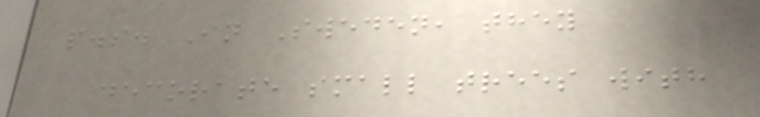p.s. In Sweden, they
decorate small trees with
